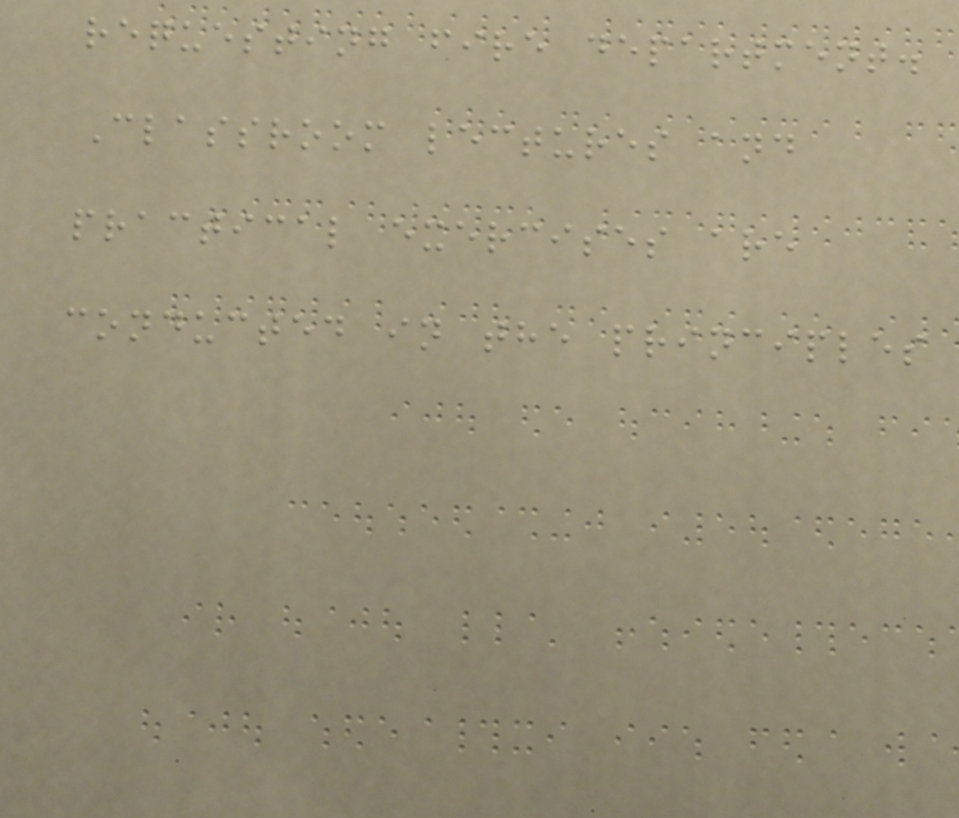requesting fire department.
Classroom lectures and
practical exercises are
conducted in the principles
